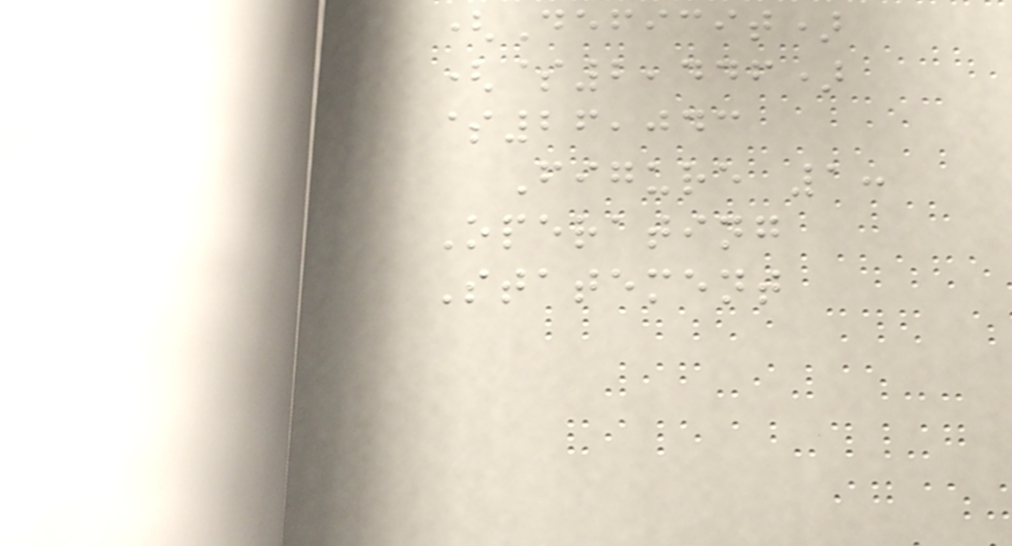(Deficit)
($2,446)
$26,043
Figure 1:
Operating
Statement
